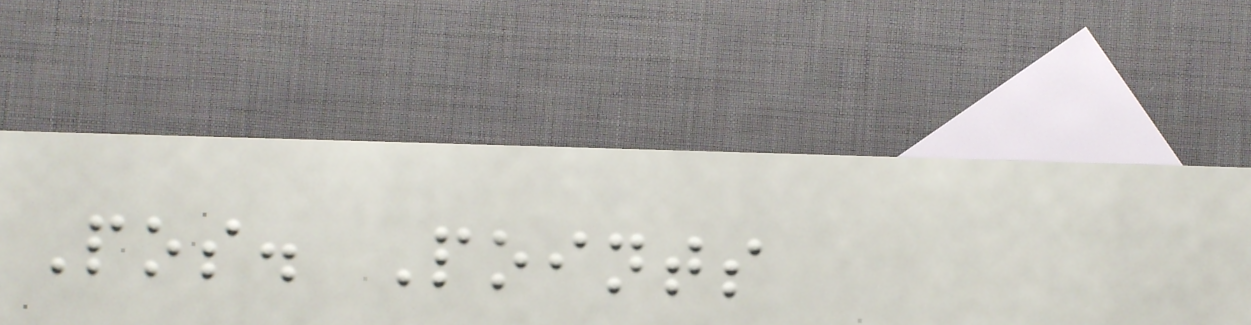Pos. Points
